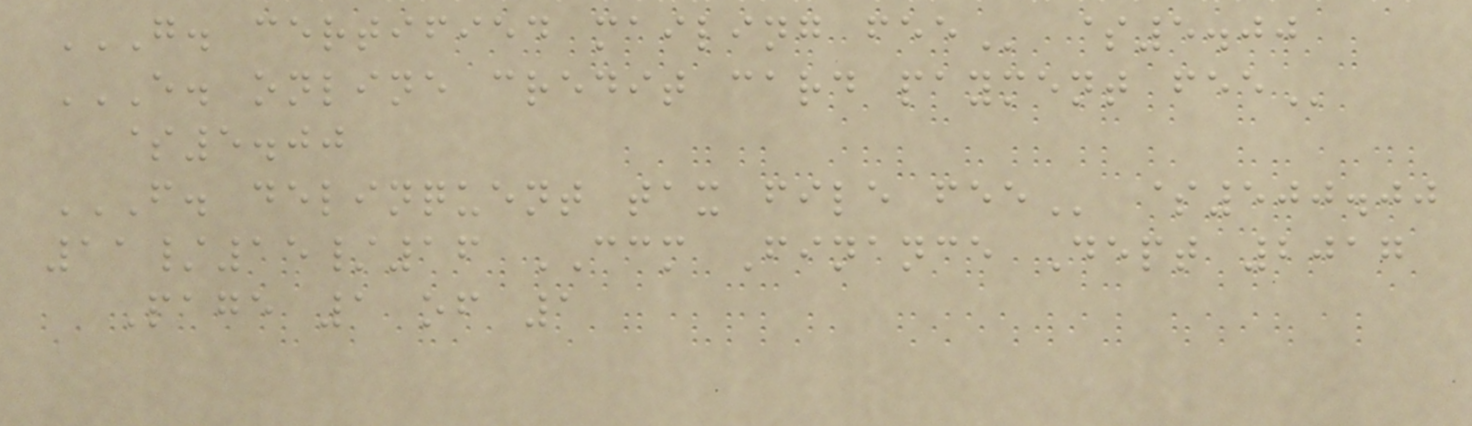G. CERTIFIED MAILING FEE $5.00
E. ONLINE CREDIT CARD PAYMENT FEE
$5.00
F. DELINQUENT TAX FILE FEE $500.00
11/15/16 CCM Finance Dept 2017
Page 1 of 1
